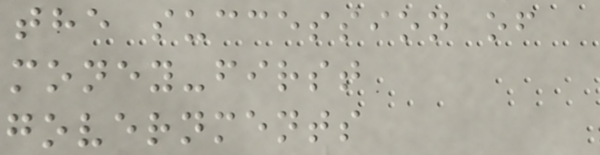the succession of
money-first
governments
